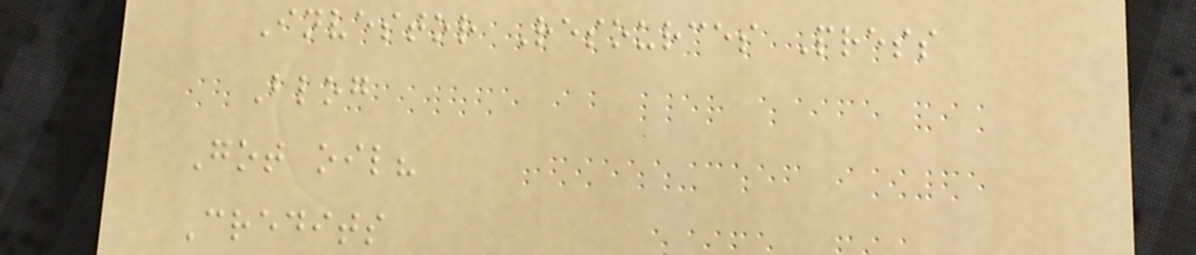Investor Resources Press
Blog
Got oil?
Credits
